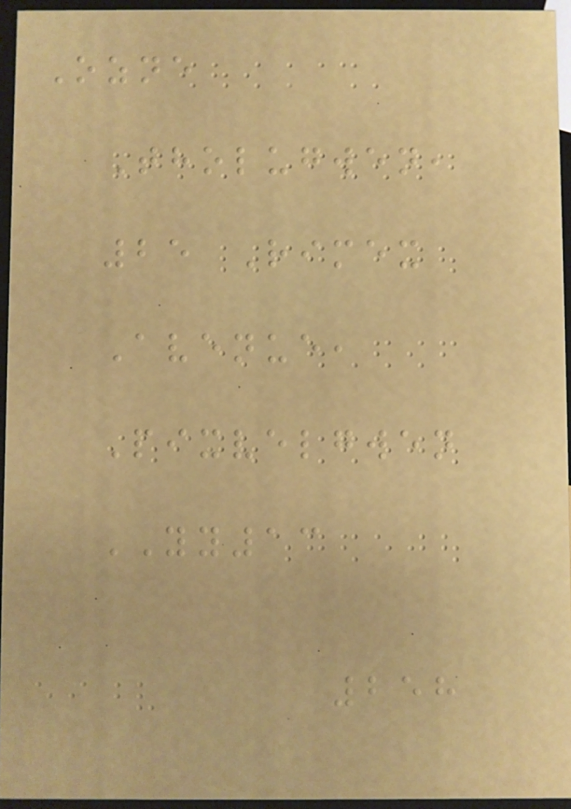Ozne
Tholugwen,
25 Rimex
Avenue,
Pixvelgwen
YY13
258
